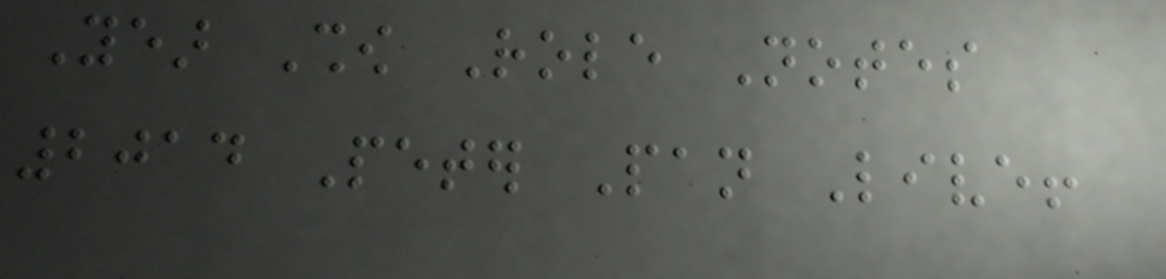Year Show Role Notes
2014 Peter Pan Live!
